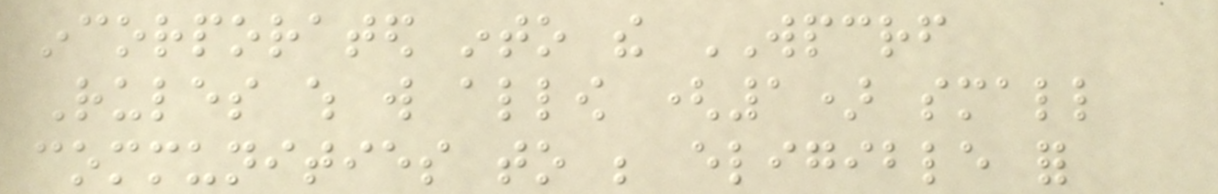incorporated into the WPCRF
Rules which will allow (1) small
communities to be eligible for
